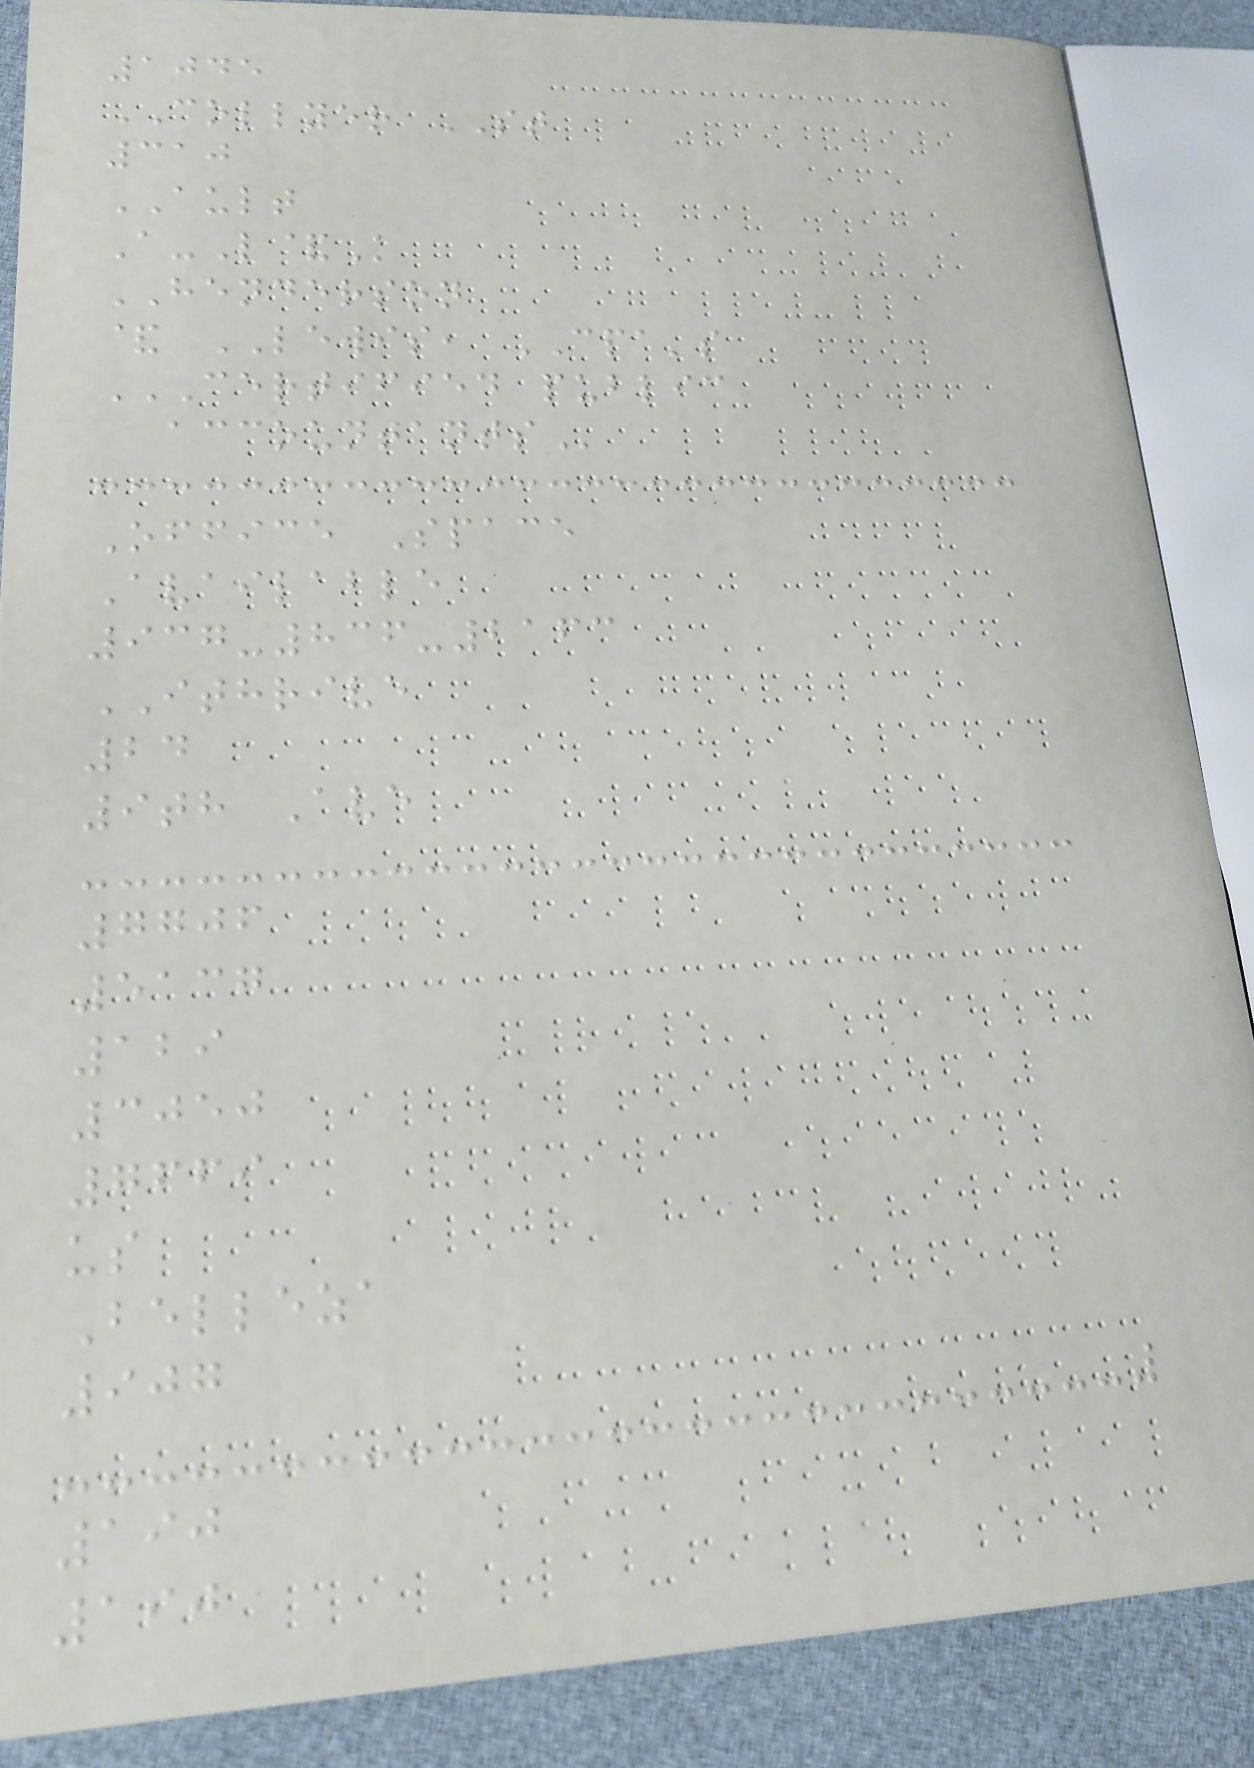1045
COLLYER ST
310
AULT
A-L&K
HENDERSON
& LEWIS, CPA's
CERTIFIED PUBLIC
ACCOUNTANTS
Office Space
Available
937-836-2163
ITHRIVE
24
9th Ave
7706
5137
129
3050
7669
us
Belleza
907
190
190
